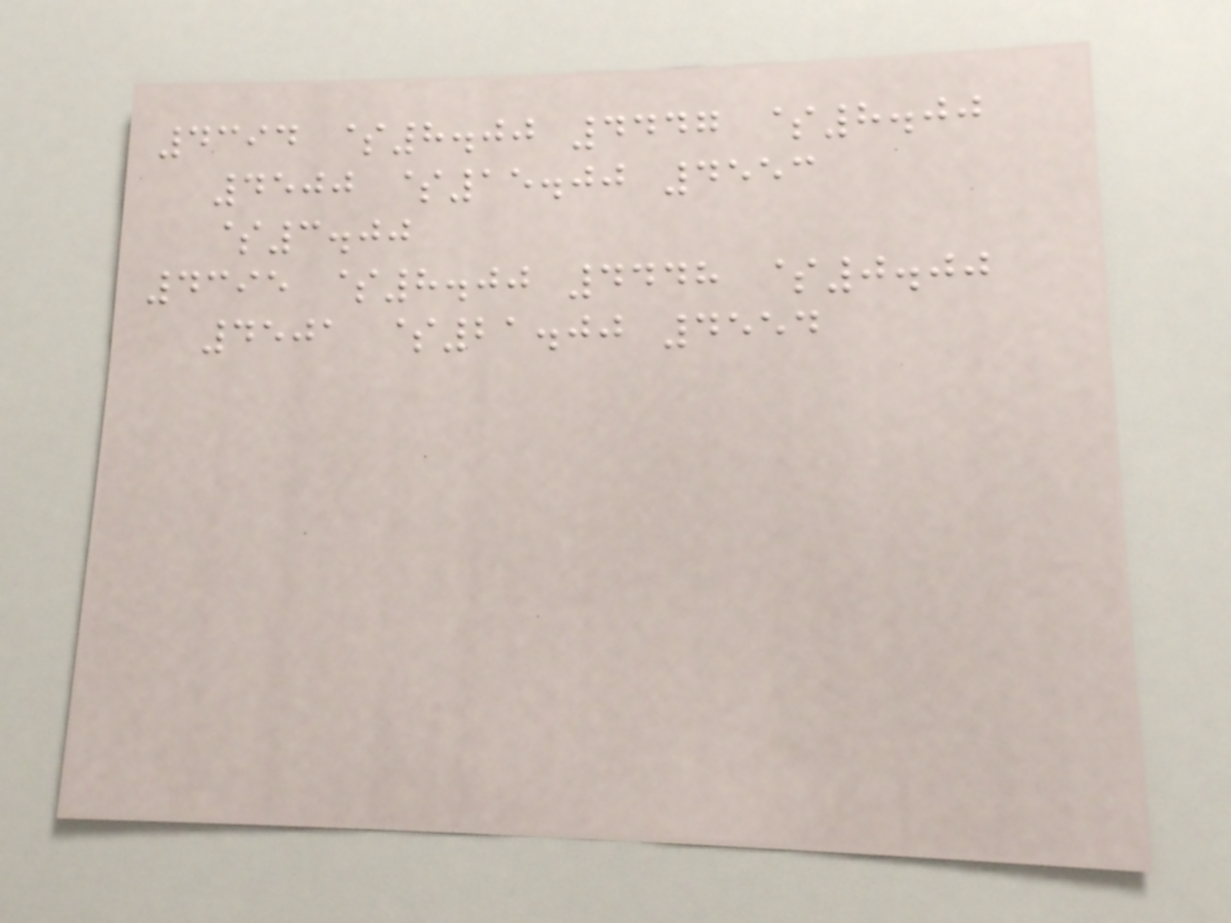4394 $8.00 4447 $8.00
4500 $15.00 4553
$3.00
4395 $8.00 4448 $0.00
4501 $21.00 4554
